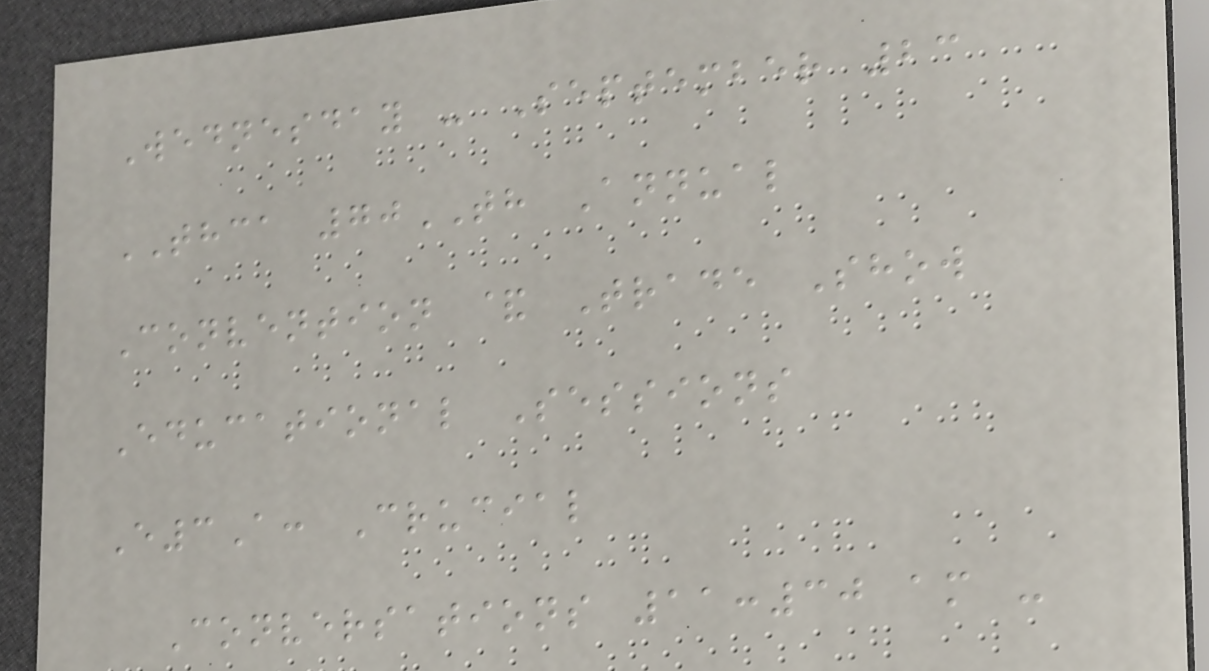Wednesday - September 23
THCA 70TH Annual
Convention & Trade Show
Educational Sessions
E3A: Crucial
Conversations 11:30 am -
